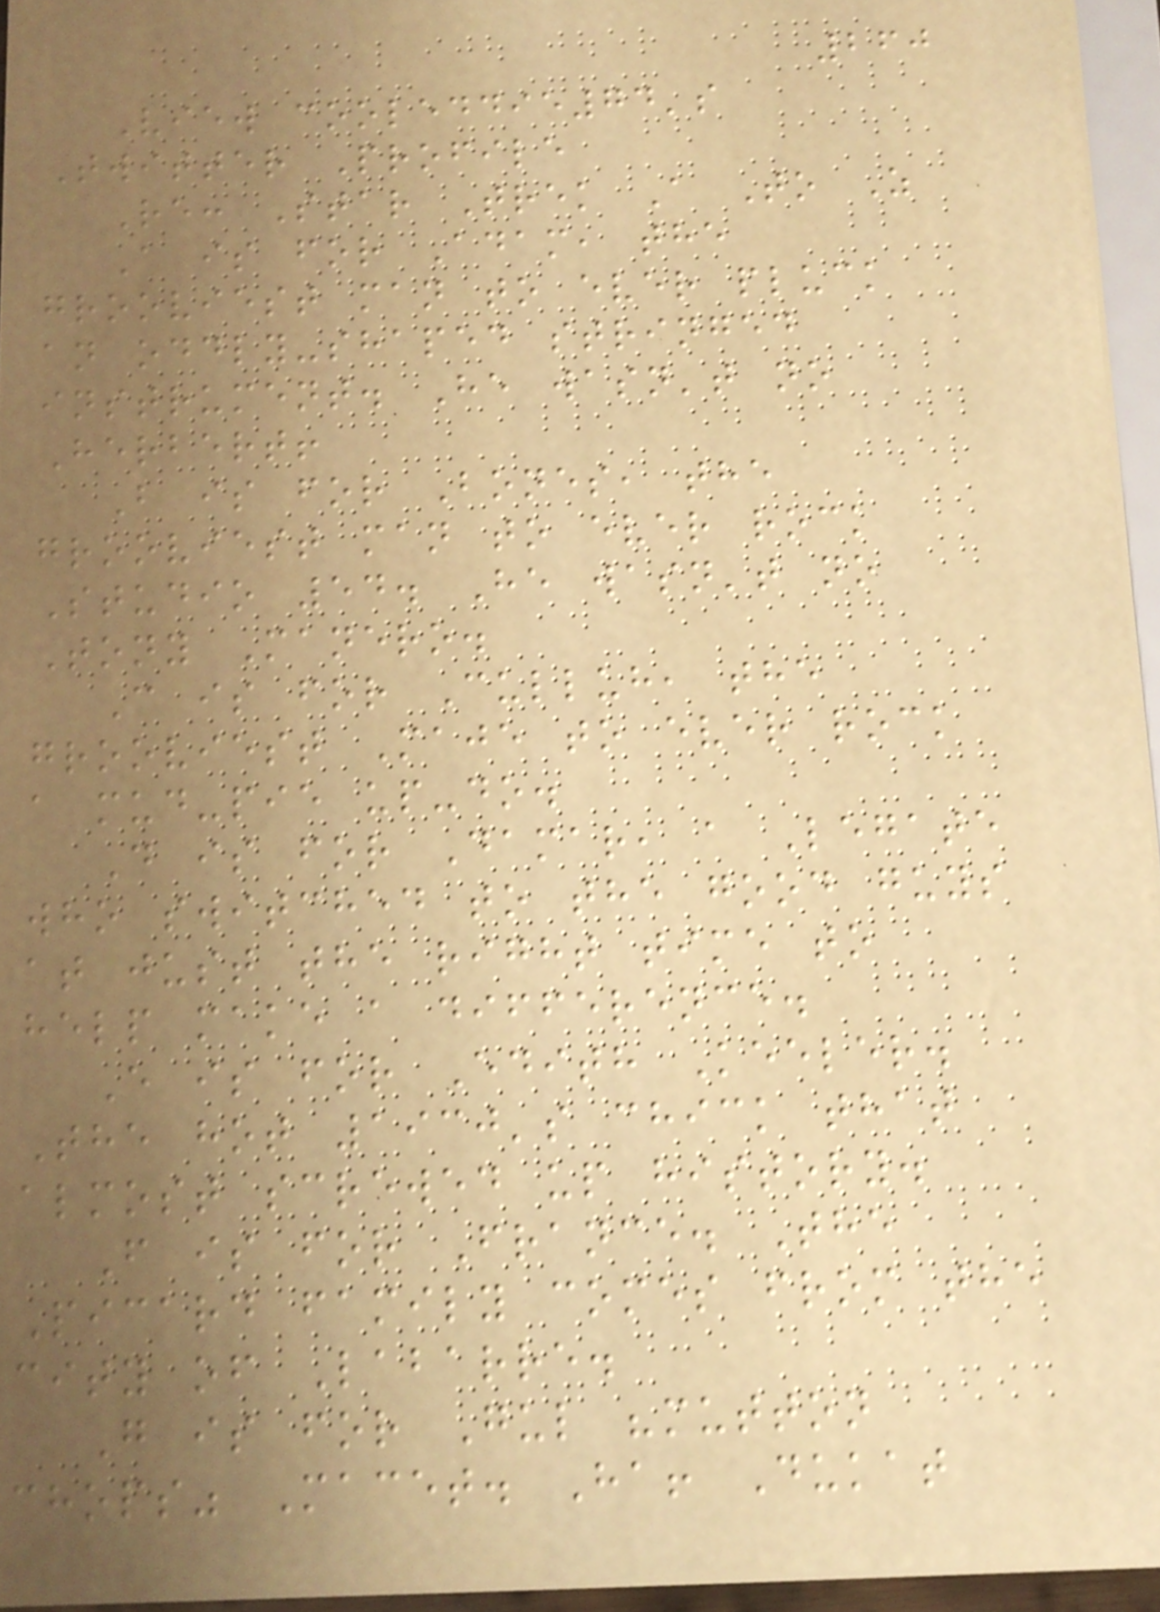260
View cooleddie74's
Twitter Profile
Re: Star Trek A To Z
A is for Adam, the
grooviest man to ever pluck
an oddly-shaped stringed
instrument. He wasn't no
Herbert!
B is for Bones, the
grooviest man to ever rock
Studio 54. He wasn't no
Tony Manero.
C is for Culluh, the
grooviest Maje to ever rock
a mud-pie up-do.
D is for Damar, a Legate
who switched to the good guys
at just the right time to
help make a difference.
E is for Edith Keeler.
The hot 1930's chick that
almost screwed up history.
F is for France. The
Picard family comes from the
city of Labarre.
G is for Gul "mutton
chops" Macet. Ha! Dukat
